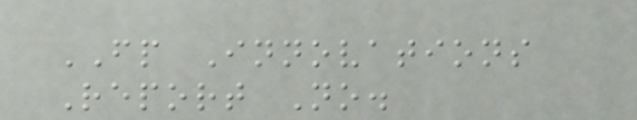FP Innovations
Report No.
